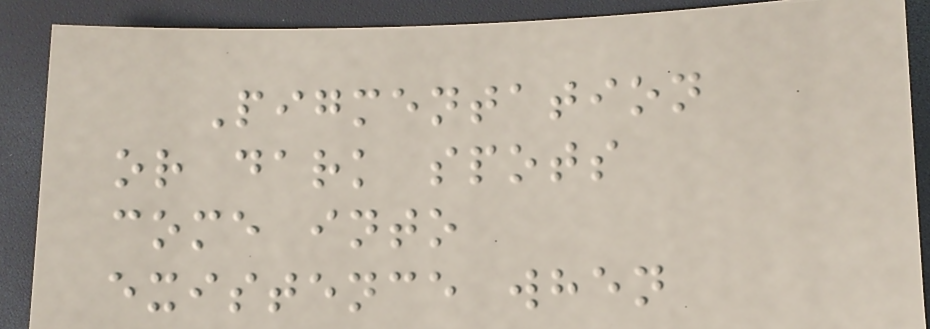Pigmentation
or dark spots
come into
existence when
